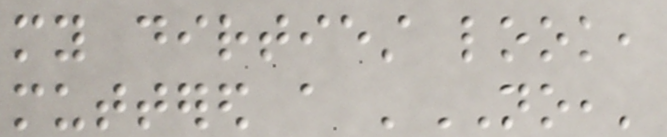my dirtiest look,
muttered a 'NO,'
